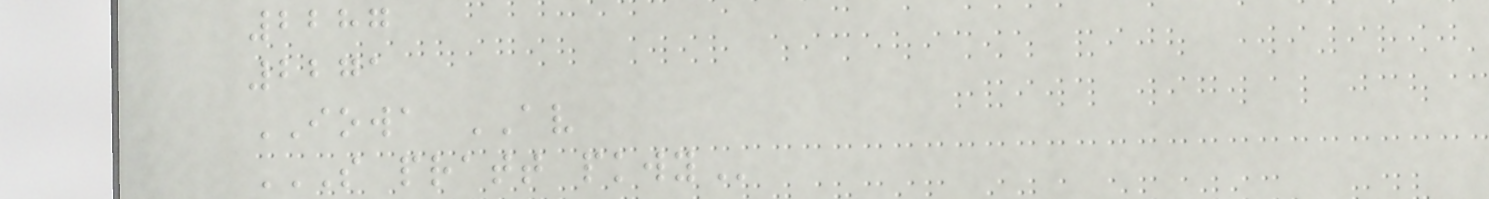2287
2271
IOWA AV
S PRATT PKWY
